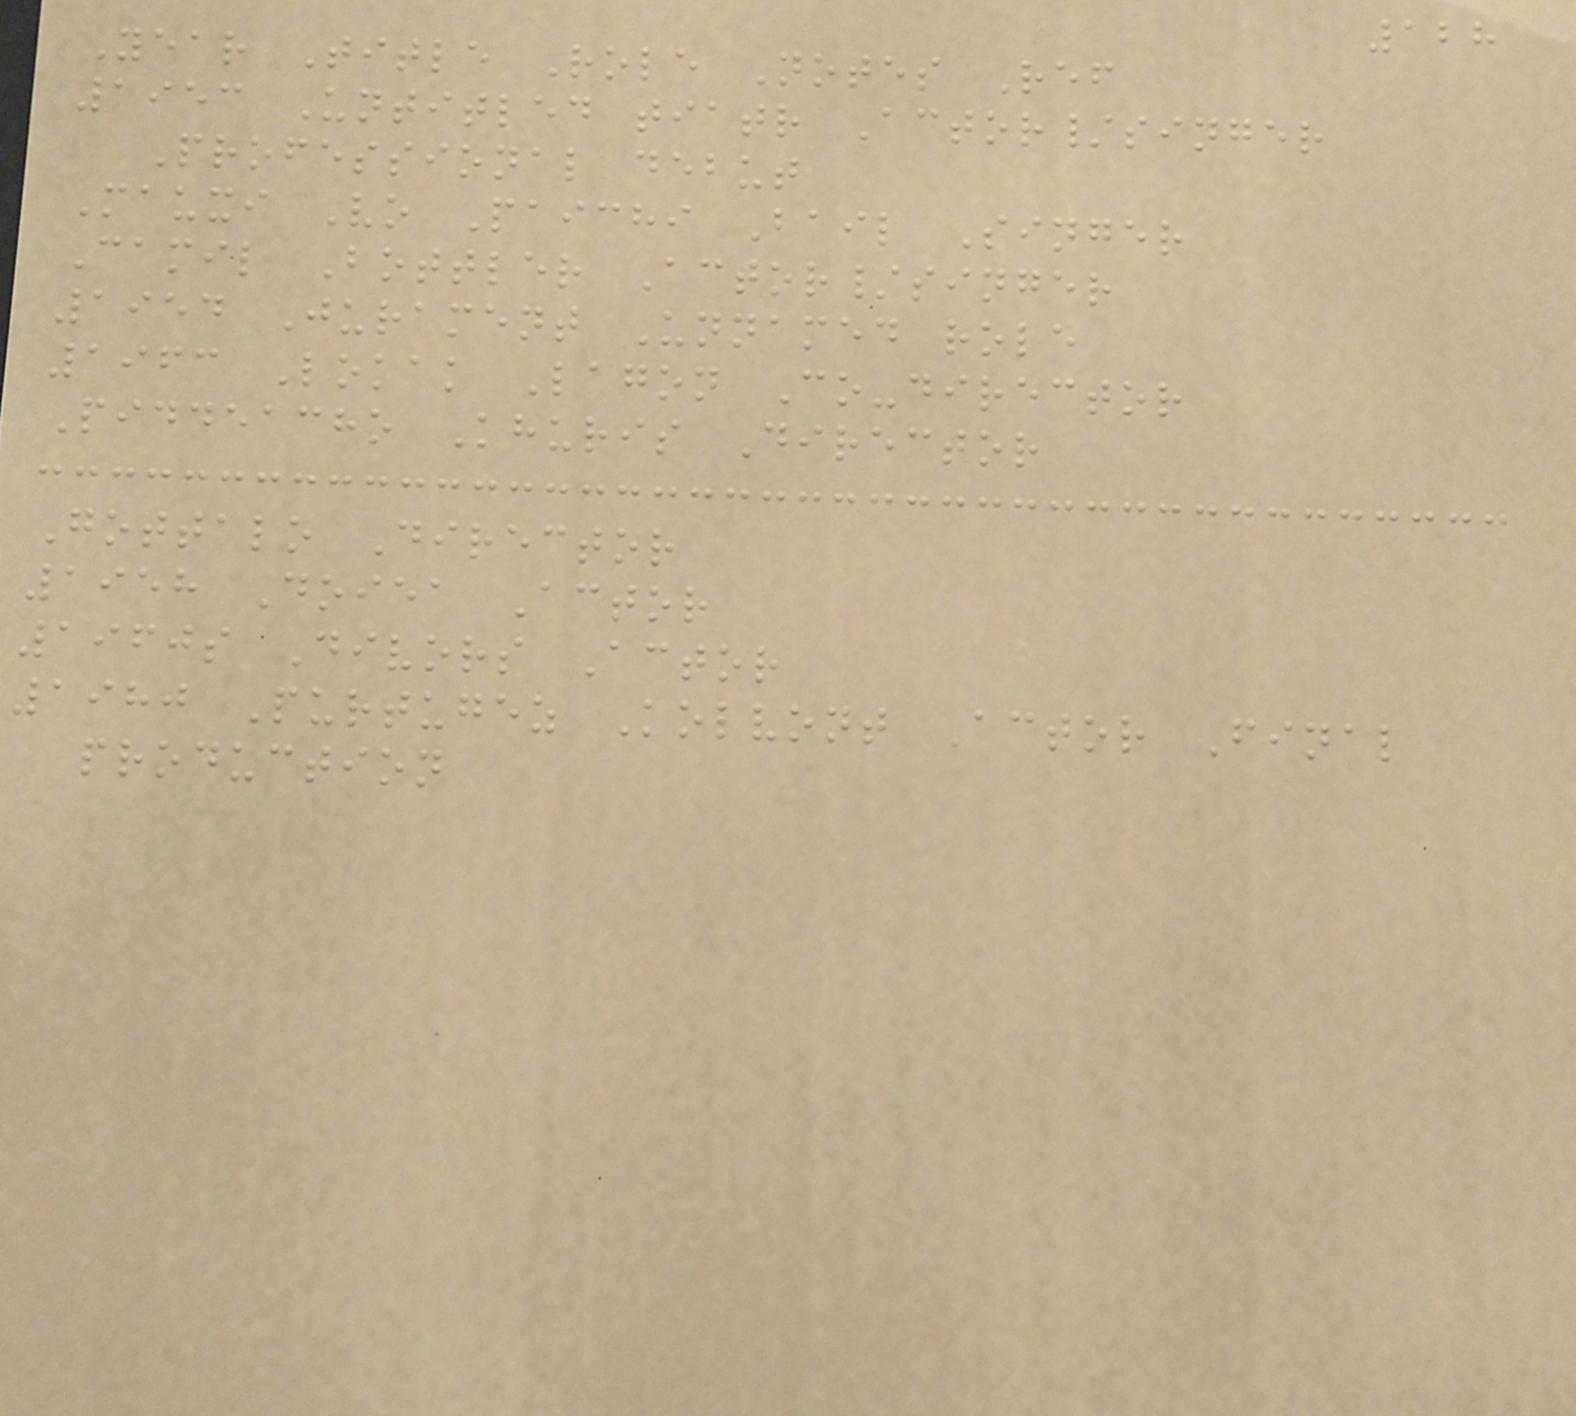128
Year Title Role Notes Ref
1953 Untitled tiatr Actor/singer
Professional debut
Mauxi Vo Paichi Bail Singer
Camil Bottler Actor/singer
1954 Jurament Unnamed role
1963 Lokak Lagon Co-director
Piddeacho Khuris Director
Gottalo Director
1958 Doiea Actor
1960s Divors Actor
1980 Purtugez Kolvont Actor Final
production
